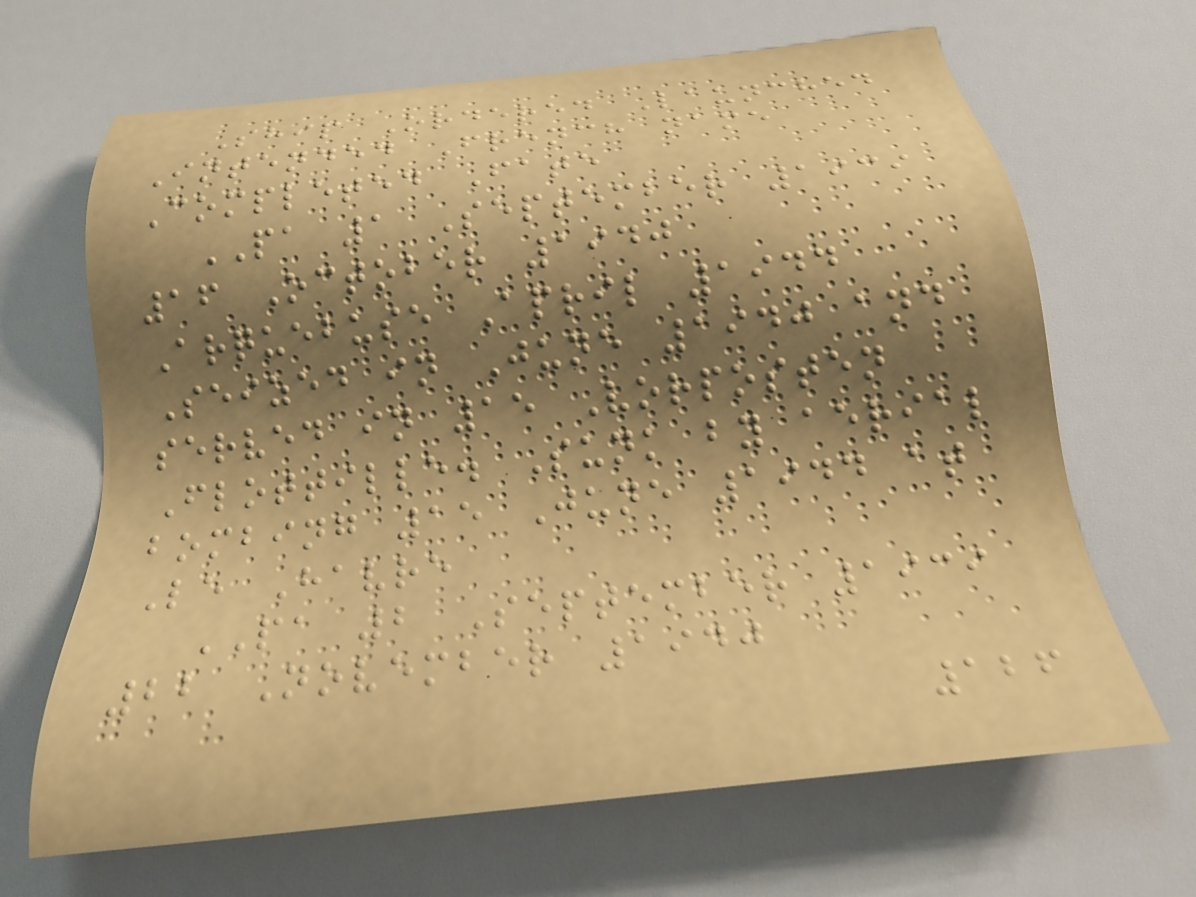Ship Ordered Launched
Intended French name
Completed Fate
PA 1 September 1939
16 October 1940
Arquebuse April 1944
Seized in June 1940 and
served in 15 Vorposten
Flottille. Sunk by aerial
bombing 15 June 1944 at
Le Havre
PA 2 September 1939
22 November 1940
126
